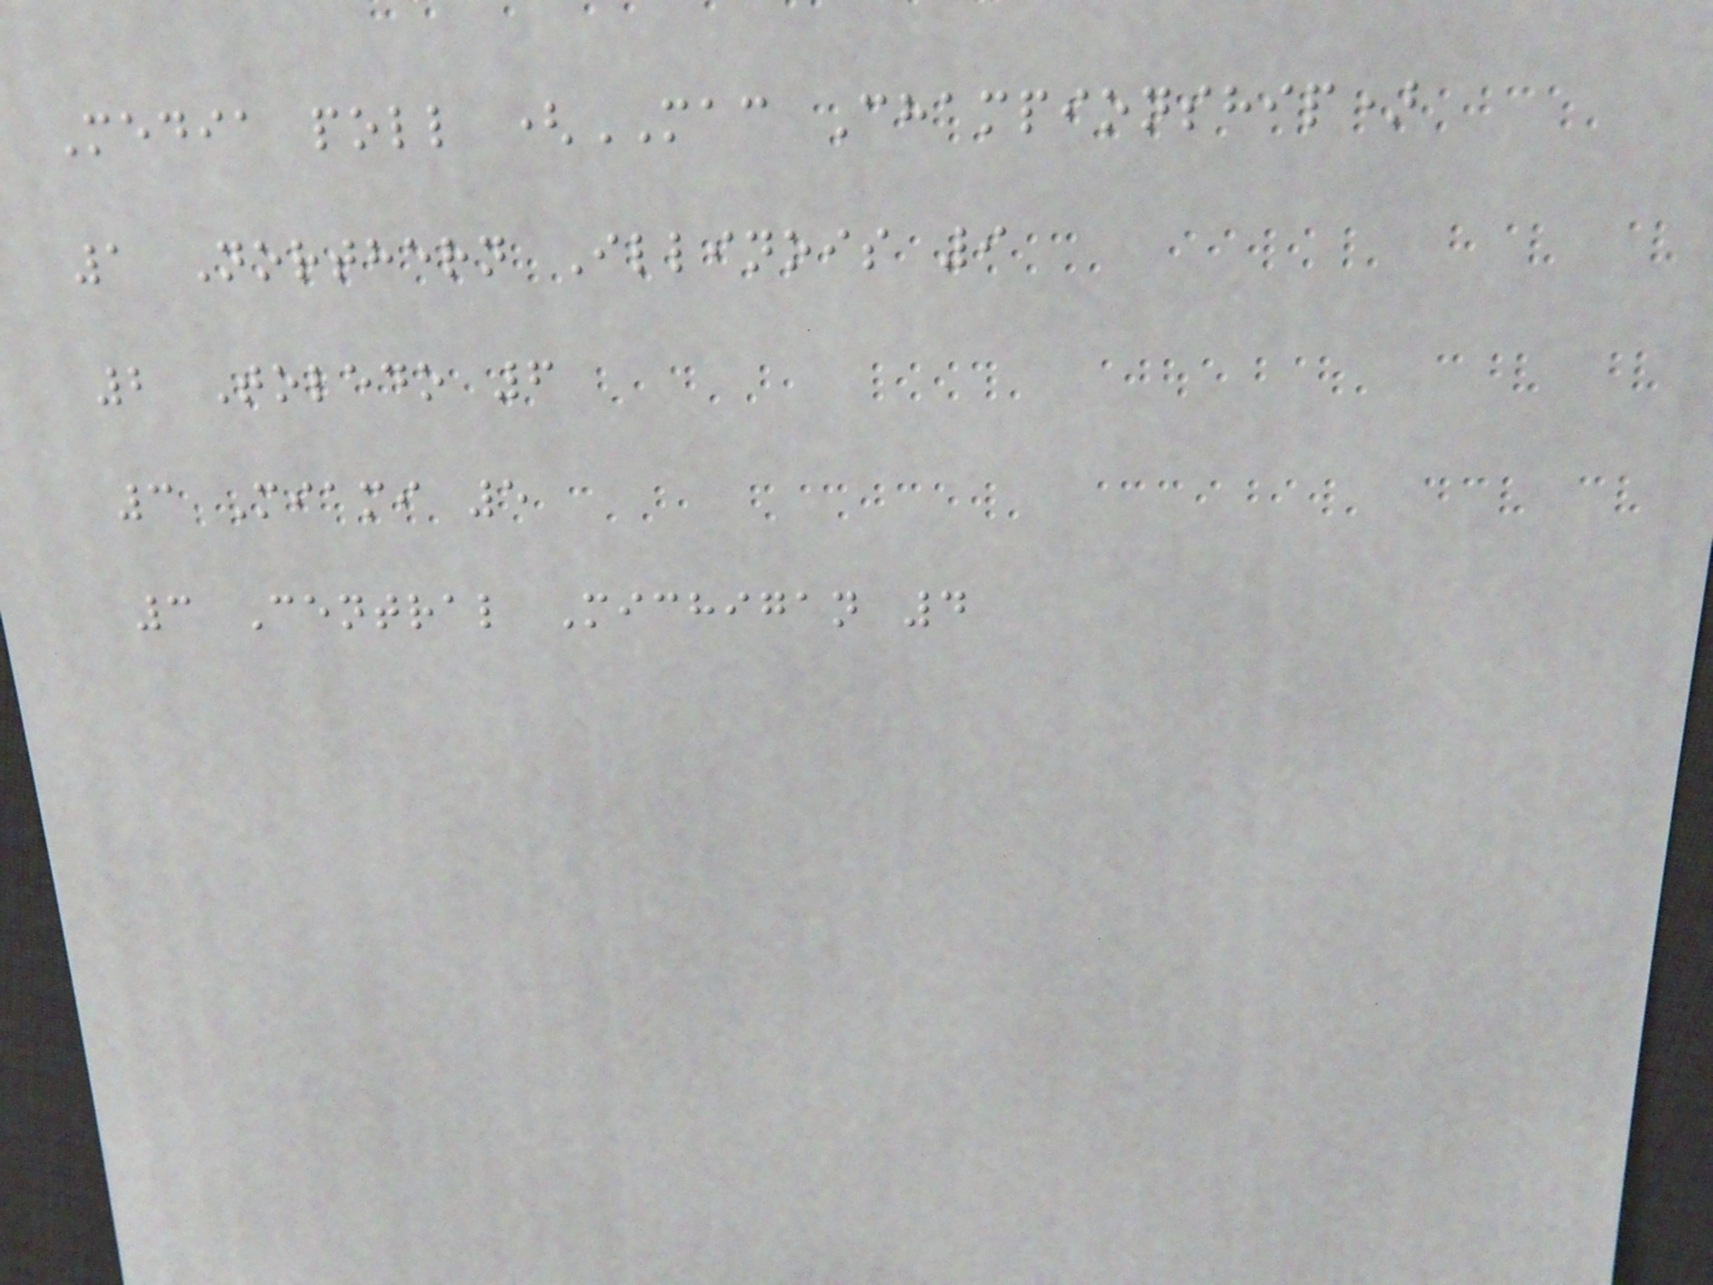Media poll (MAC Championship)
1 Northern Illinois 9
2 Toledo 6
3 Miami 5
3 Central Michigan 4
